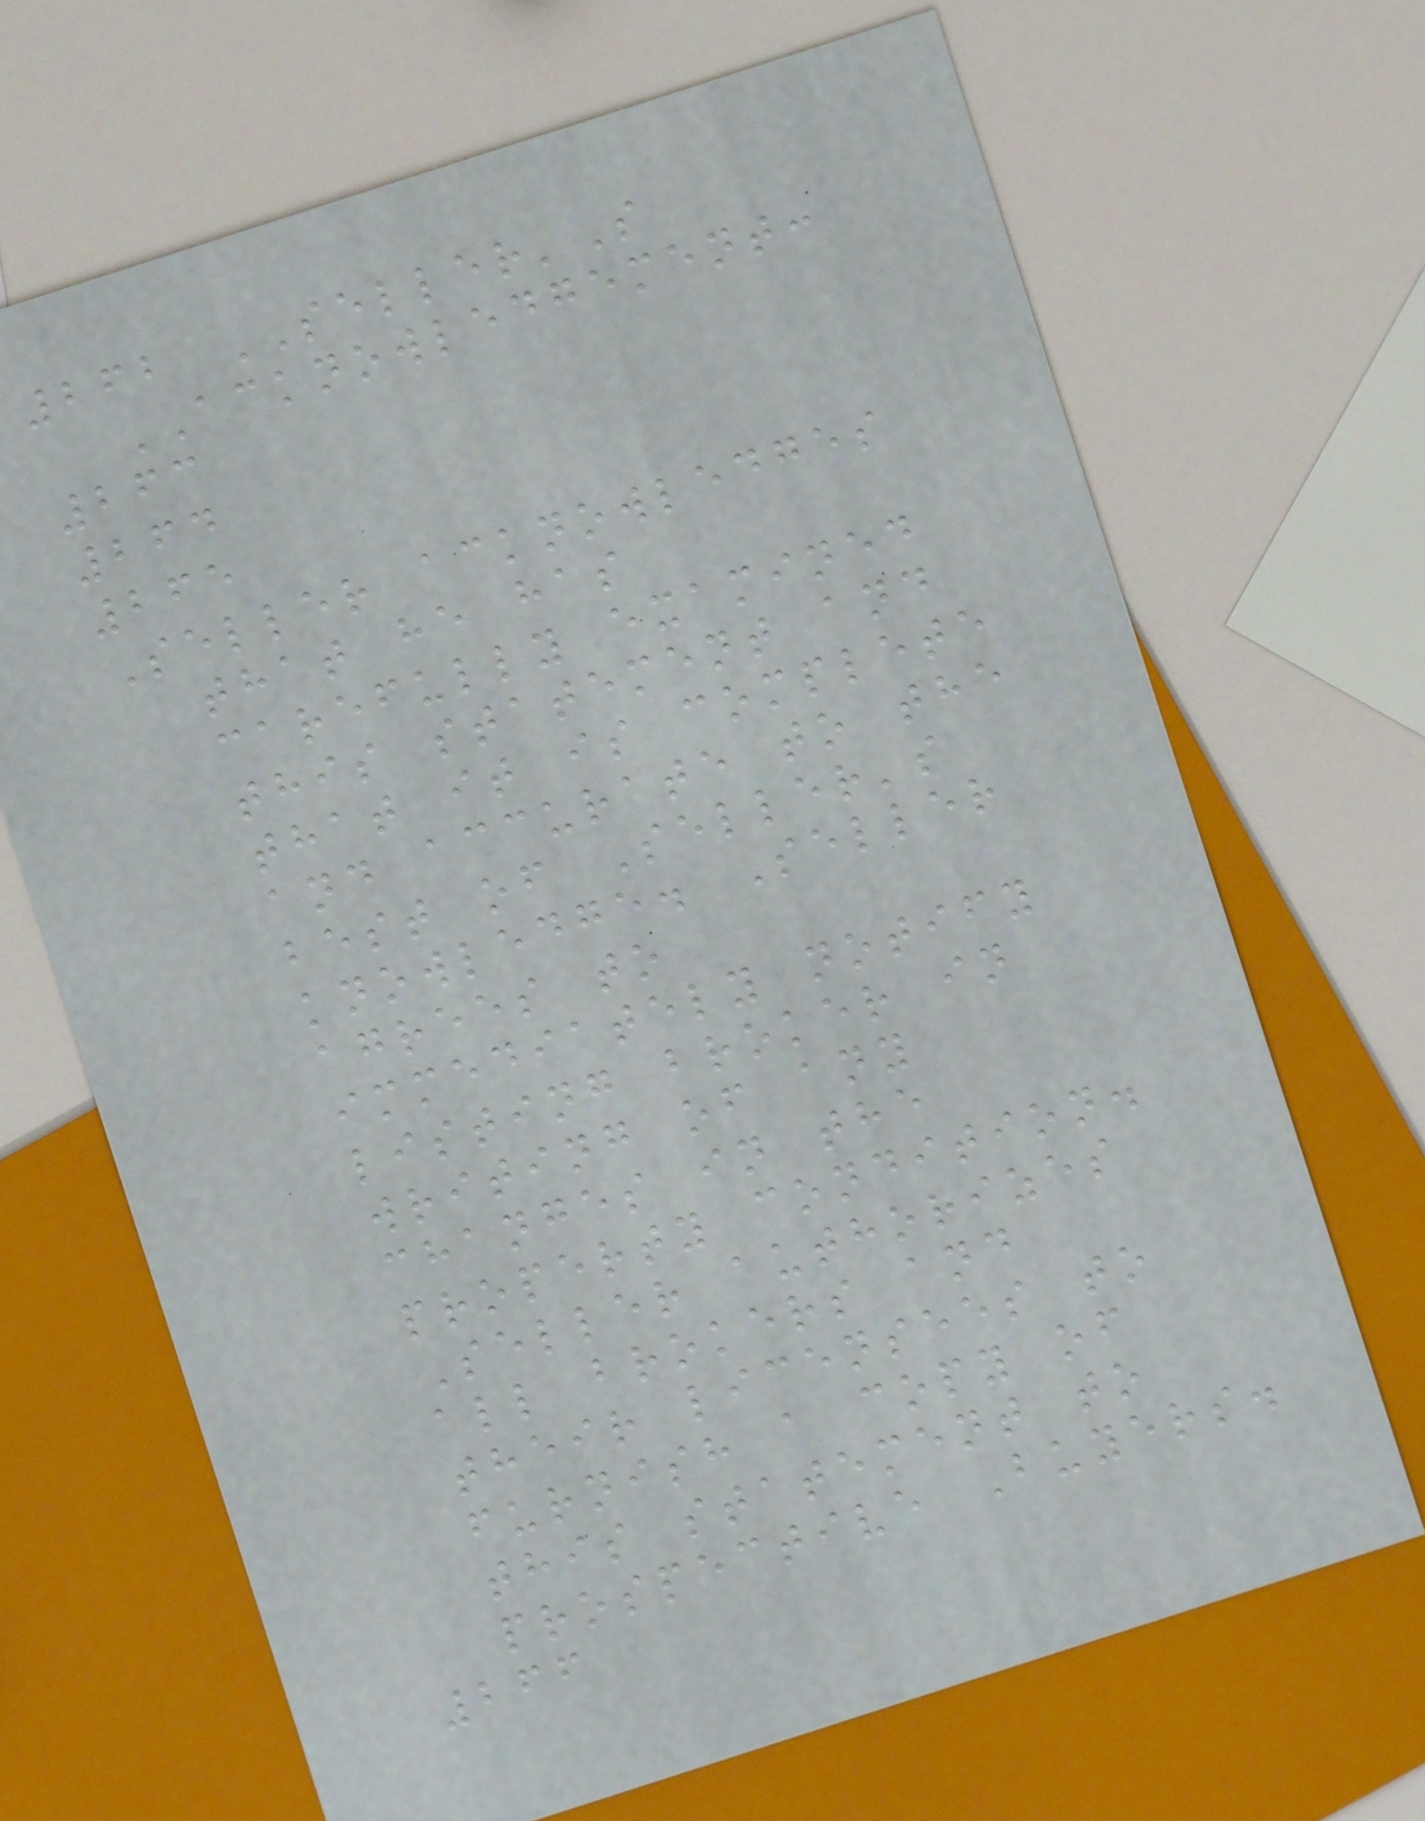262 SELLER'S
ACKNOWLEDGEMENT:
263
264
265
Seller acknowledges
that he has
carefully examined
this statement and
that it is complete
and accurate to the
best of Seller's
knowledge. Seller
agrees to
immediately notify
listing broker in
writing of any
changes in the
property condition.
Seller authorizes
all brokers and
their licensees to
furnish a copy of
this statement to
prospective Buyers.
266
